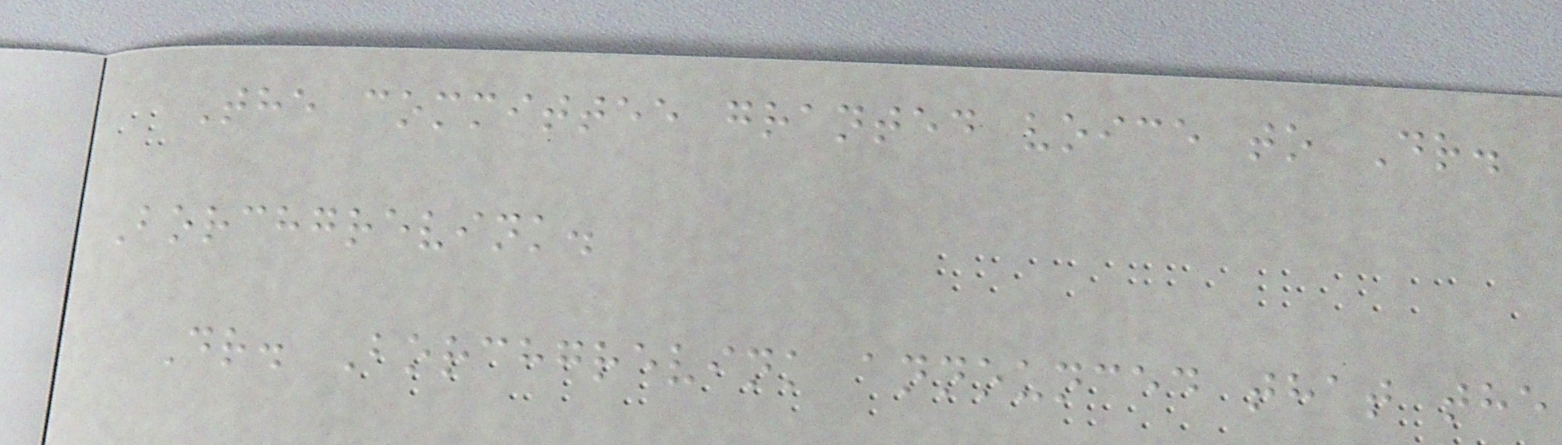The committee granted voice to Dr.
Borchgrevink.
Dr. Borchgrevink announced that the
